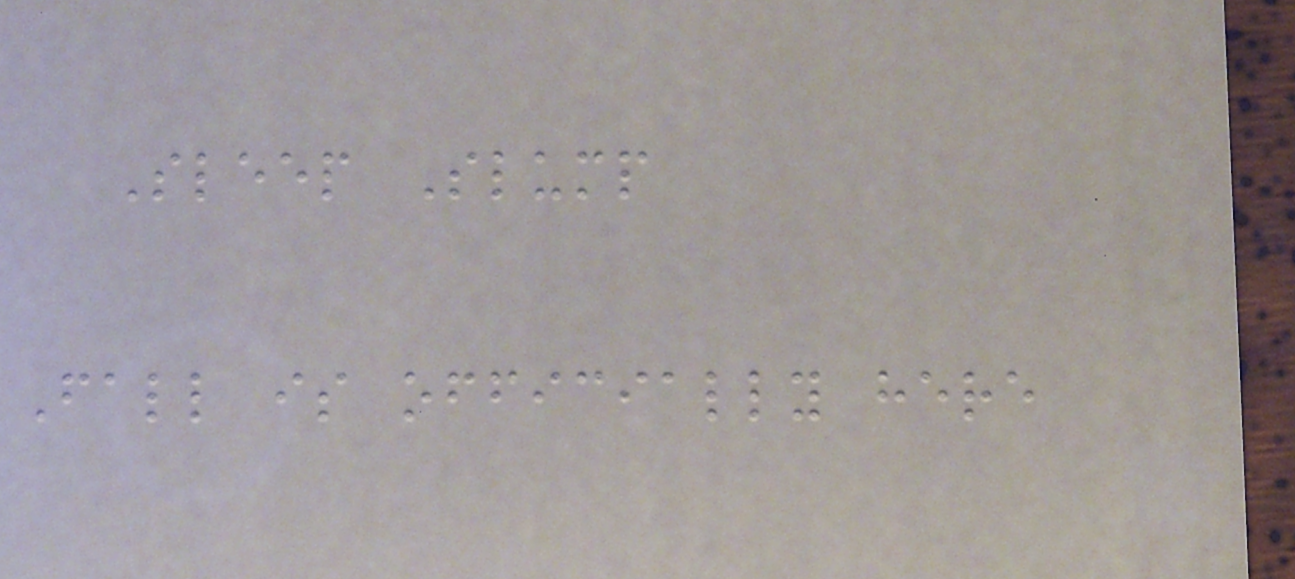Sleep Slump
Fall is officially here
